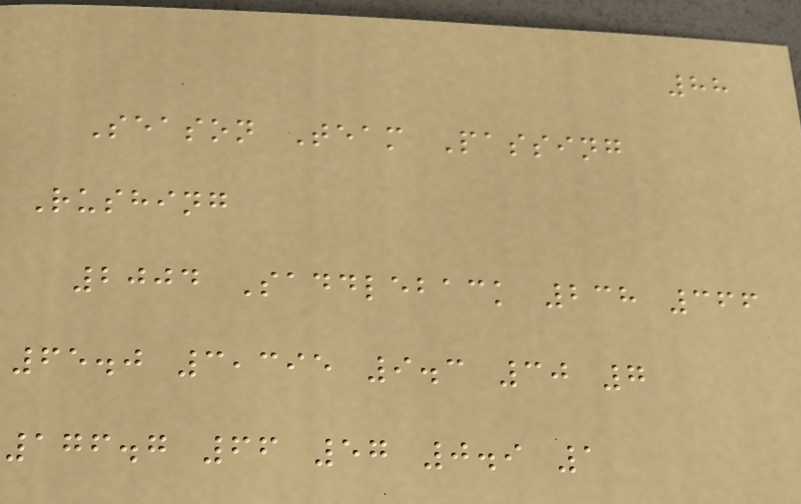88
Season Team Passing
Rushing
2004 Saddleback 238 366
65.0 3,395 9.3 30 7
176.7 66 57 0.9 1
